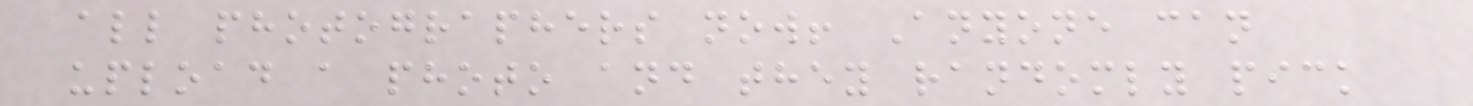all photographers now! Anyone can
upload a photo and they randomly pick
